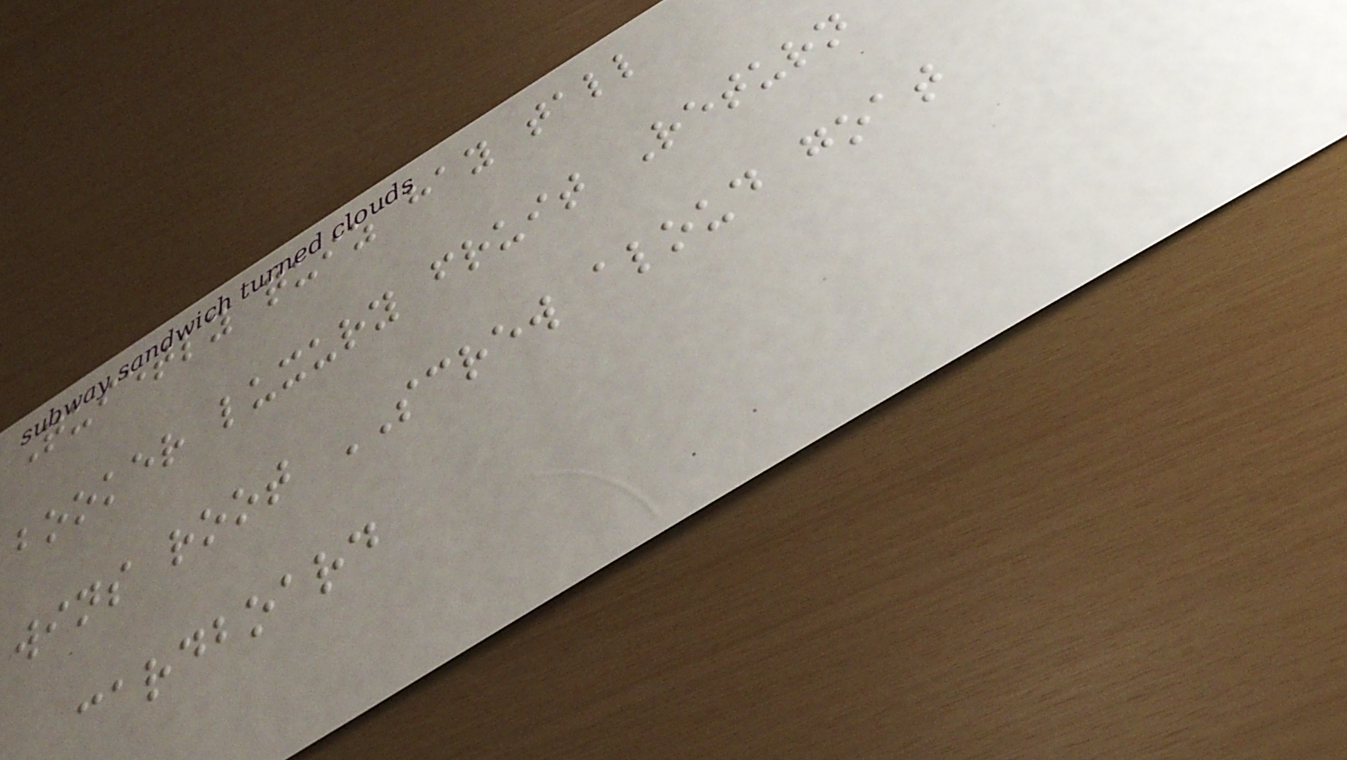Quietly quiz hay tall
booker luxury fruit Return
wins root SCREW aloud goat
cardboard
